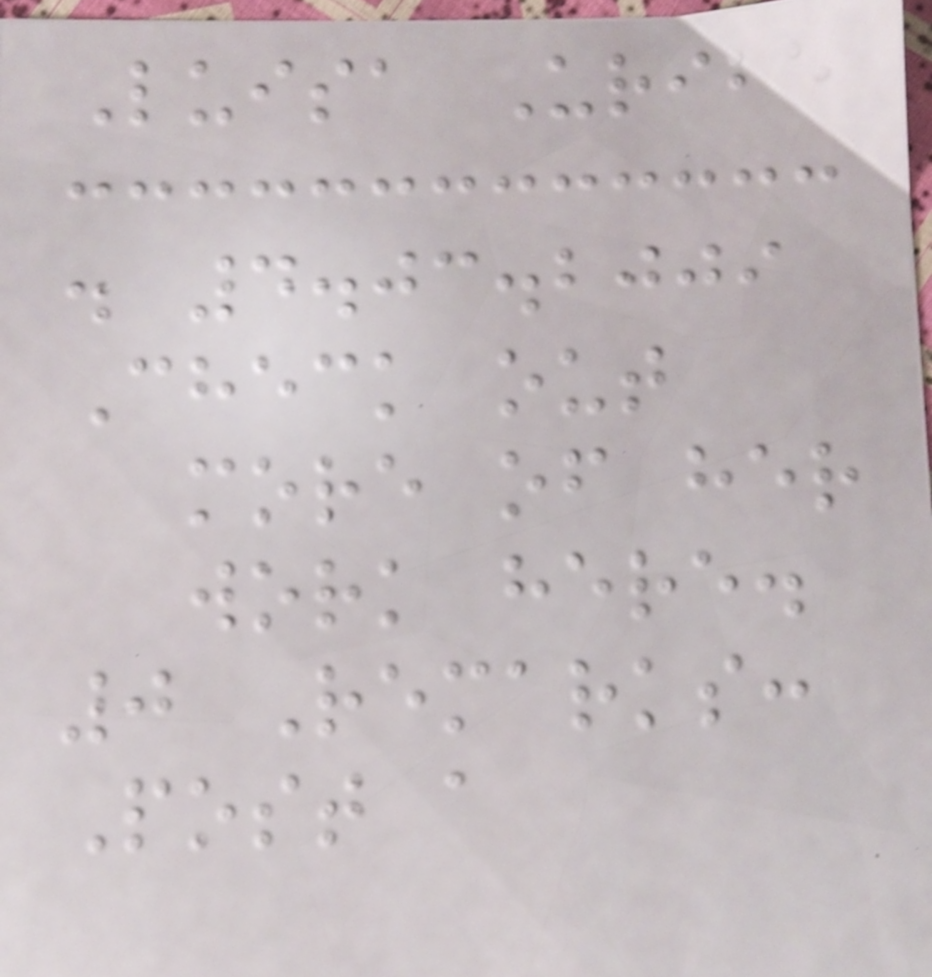Luisa Uribe
. 4.03.2009
Check out
more of her
work here.
0 Remarks:
Post a
